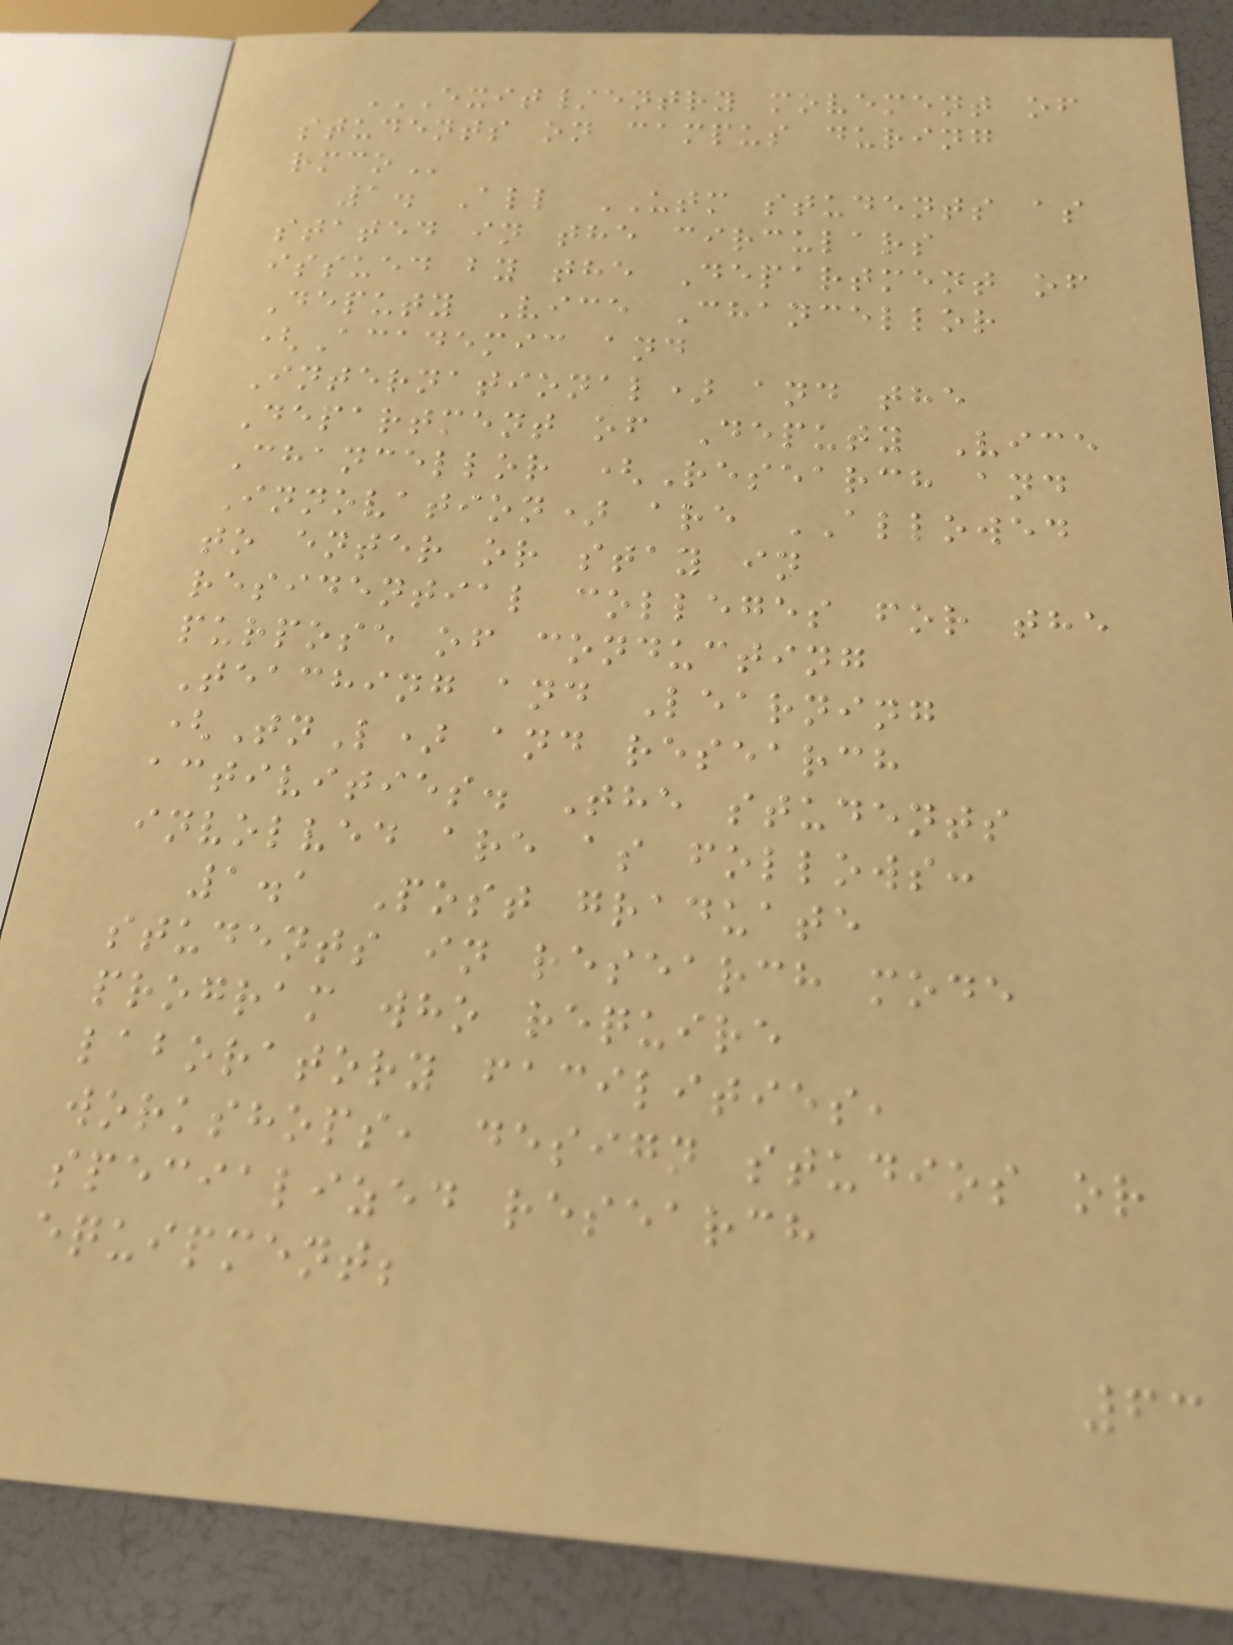EXIT/ENTRY MOVEMENT OF
STUDENTS ON CAMPUS DURING
RMCO
1. All UTM students as
stated in the circulars
issued by the Department of
Deputy Vice Chancellor
(Academic and
International) and the
Department of Deputy Vice
Chancellor (Research and
Innovation) are ALLOWED
to enter or stay in
residential colleges for the
purpose of conducting
Teaching and Learning
(TnL) and research
activities. The students
involved are as follows:
1.1 Post graduate
students in research mode
program who require
laboratory facilities,
workshops, design studios or
specialized research
equipment;
63
